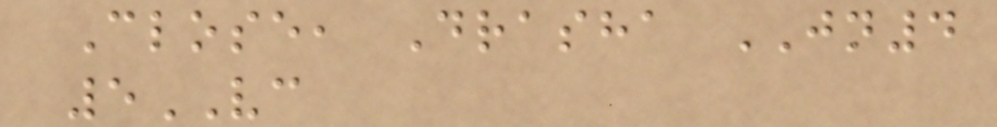Close, Drasha JN4
5VC
